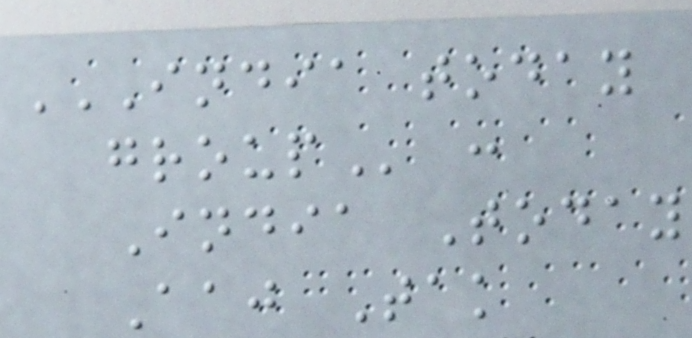INDIA TODAY
GROUP :
India Today
Aaj Tak
